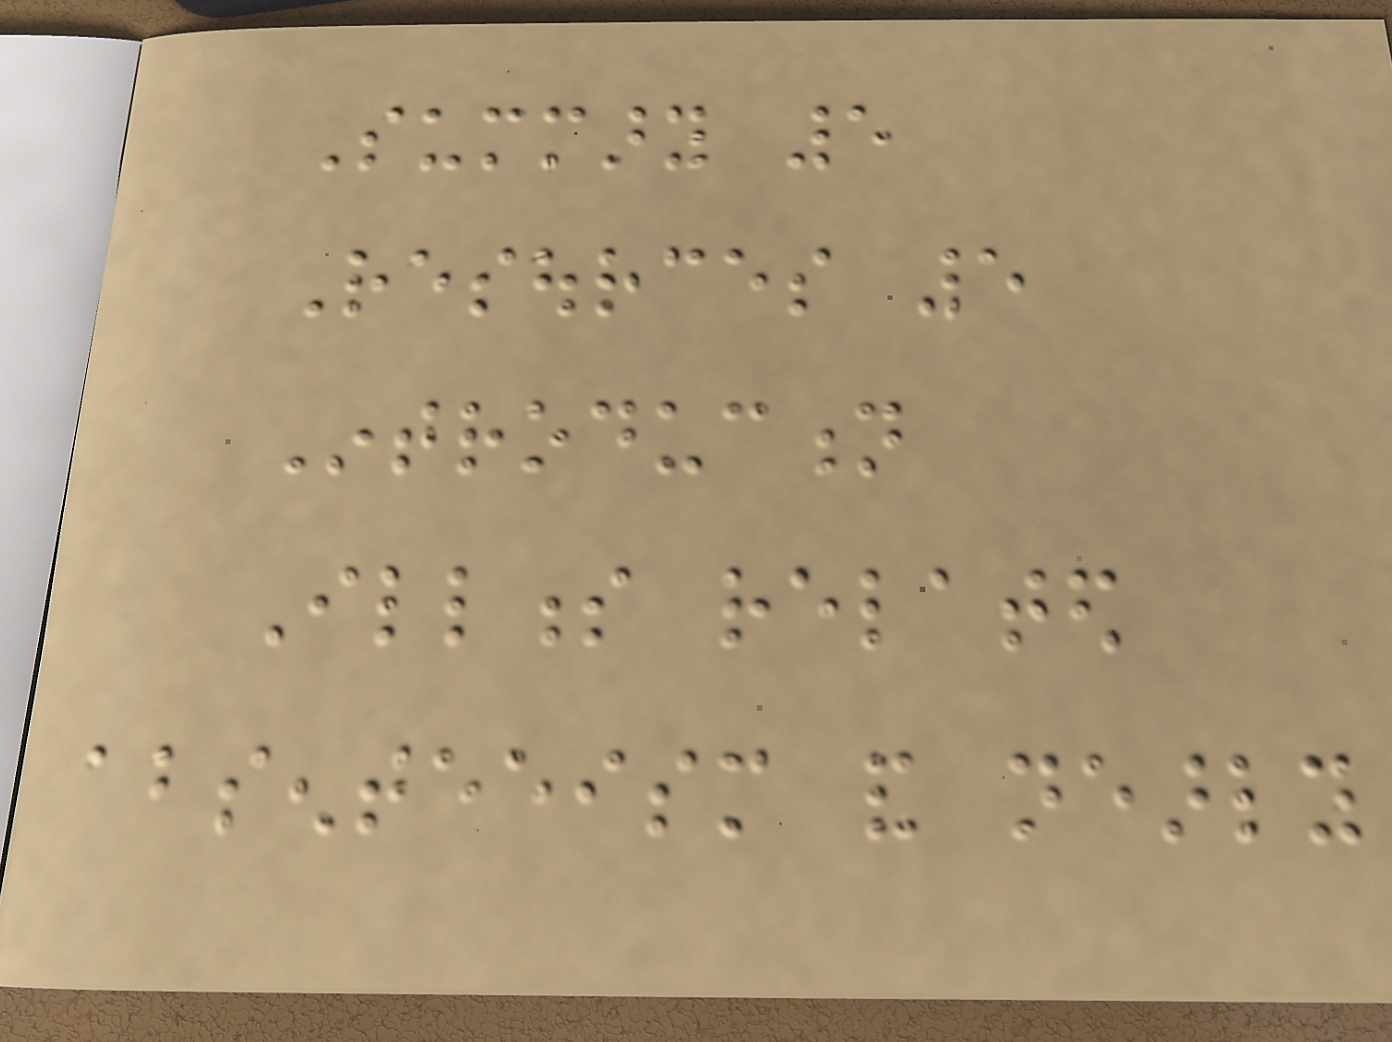Summary 5
Resources 5
Introduction
Illness related
absenteeism and nearly
